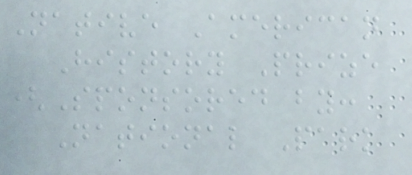Native American
History Prize
(Sponsored by:
National Park
